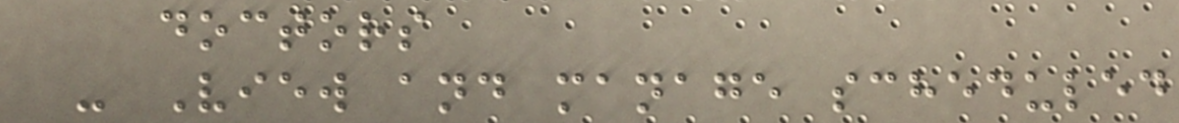doctors
- View and manage scheduled
